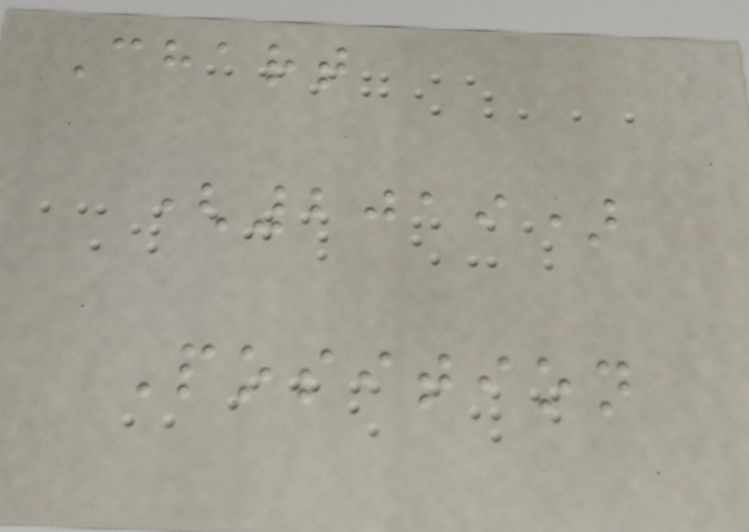Chart
(2019)
Position
